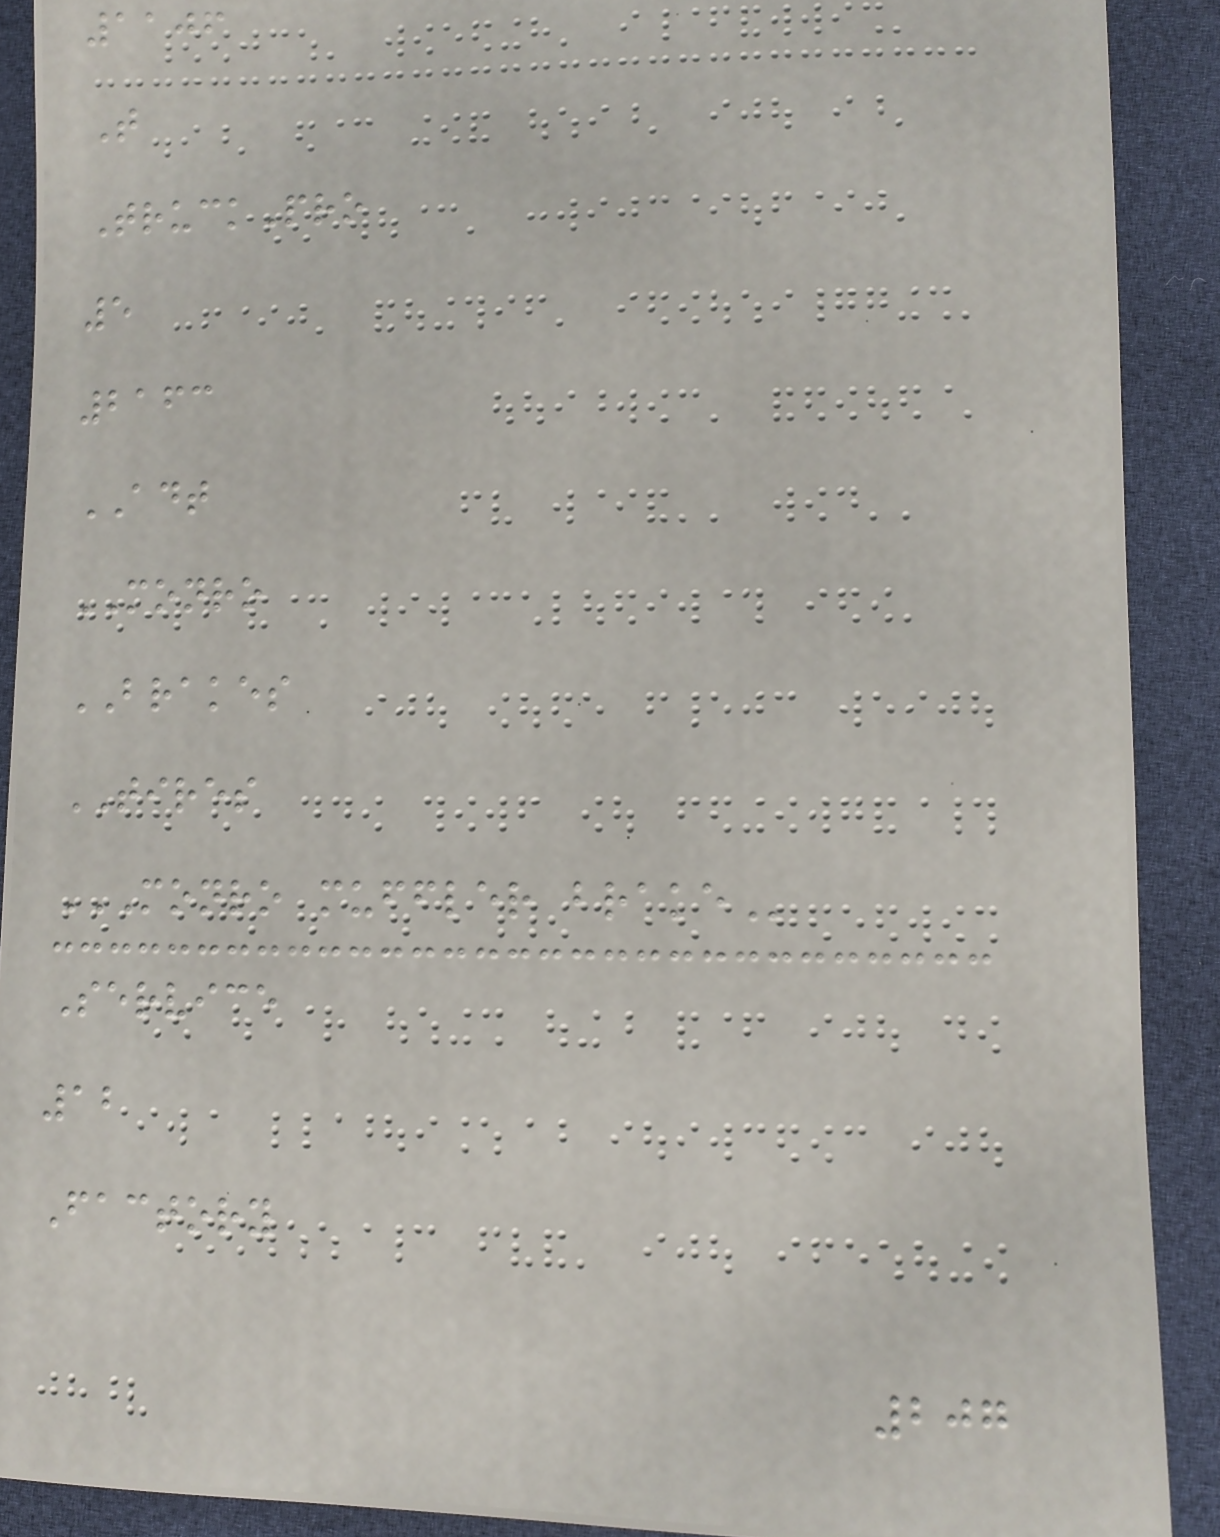1106
T
TruckPro
5
2163
ADT
MONRO
BRAKES
TIRES
MONRO MUFFLER BRAKE
Service
12
Factory
207
